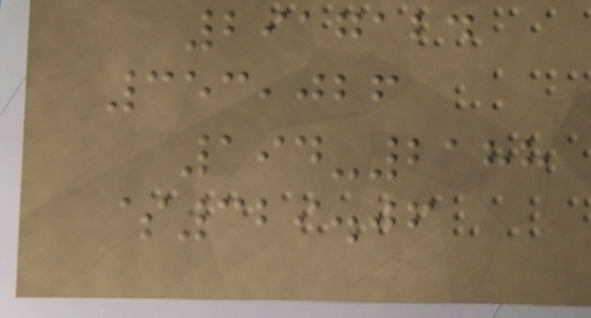2917124
353,026
194-2188
$329.06
